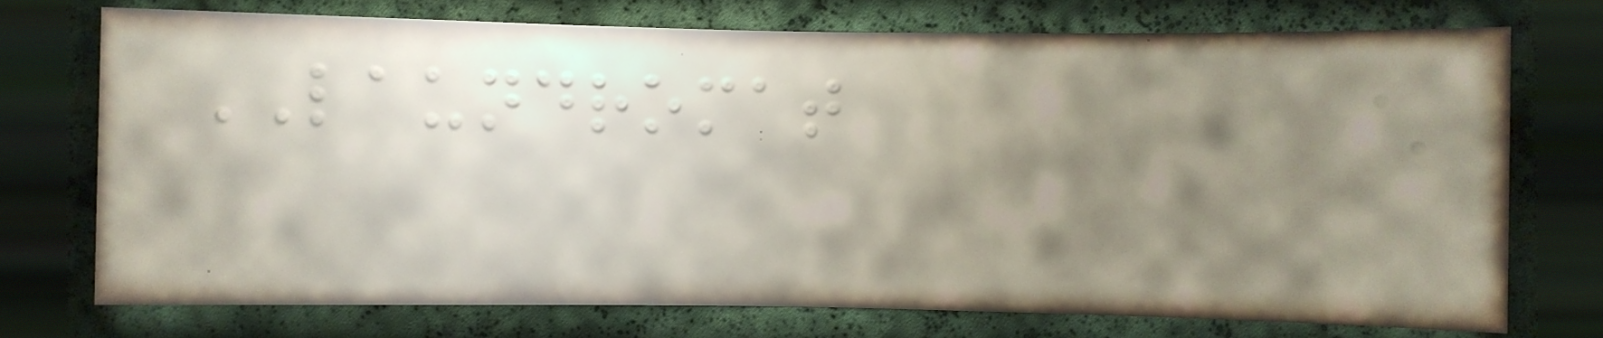LAUNDROMAT
